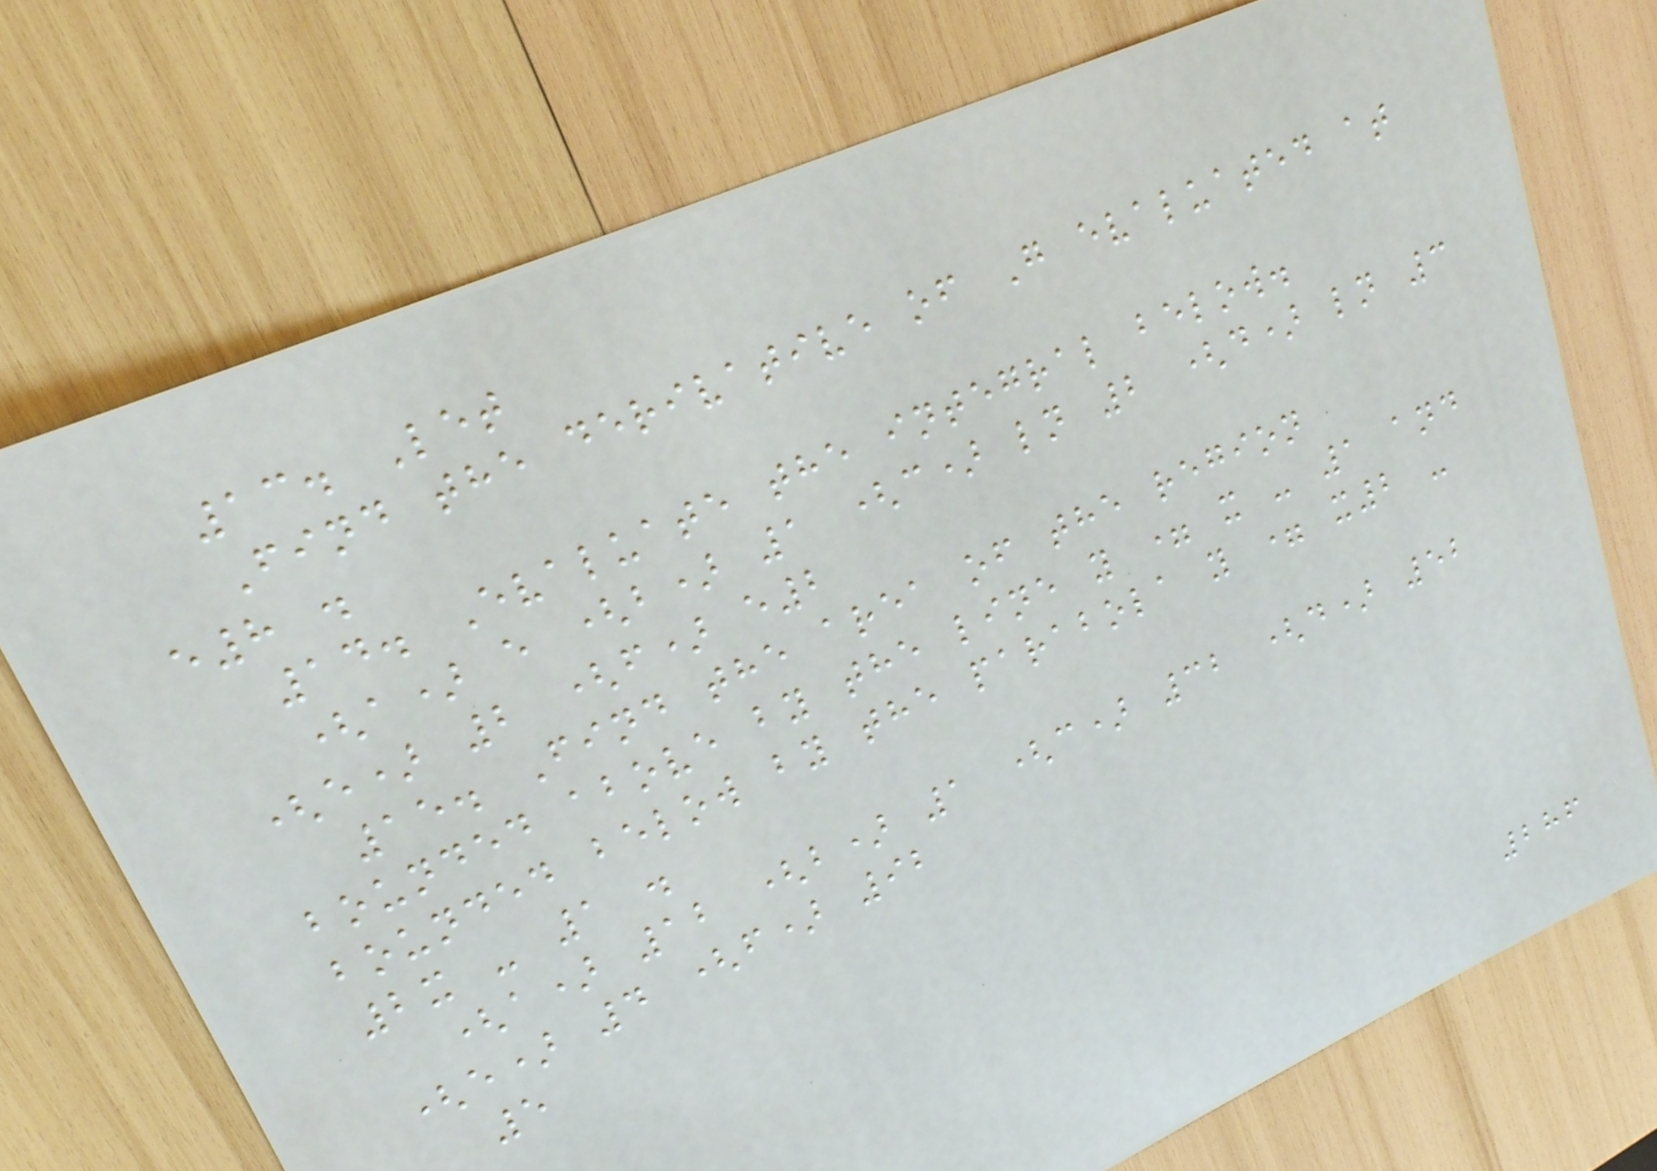13. Let
Find the derivative of G evaluated at
e8 .
14. Evaluate the integral below.
(a) e (b) 1 (c) ln 2 (d) ln 3
(e) 2 (f) e2
15. Find the area of the region
bounded above by the line y = x - 1 and
bounded below by the parabola y = x2 -
2x - 1 .
(a) 12 (b) 1 (c) 32 (d) 52
(e) 4 (f) 92
5
286
